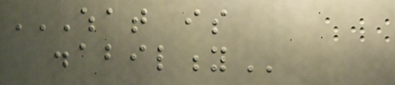WHAT IS
DISABILITY
